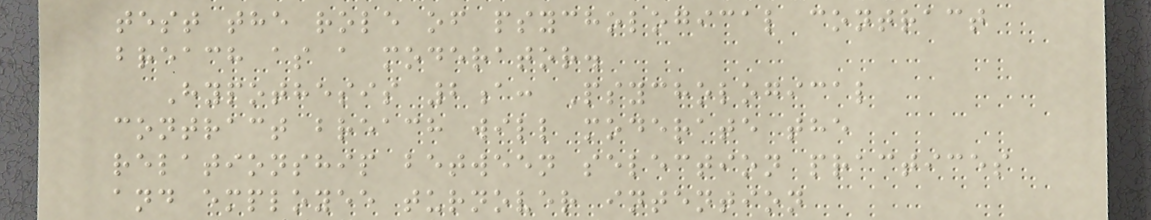test the role of psychological contract
breach as a moderator.
Hypothesis 2a: Psychological
contract breach will moderate the
relationship between selection practices
and employee turnover intention
